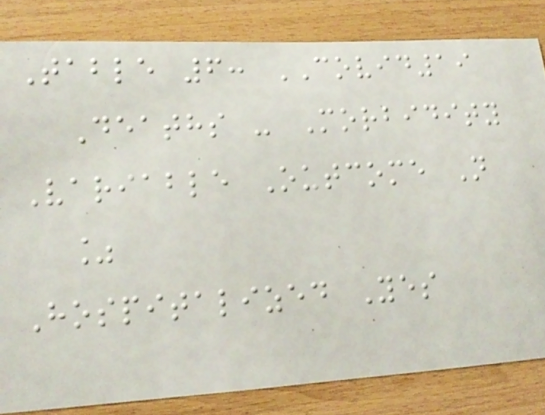Table 6: COVID19
Deaths - Morbidity
Variable Outcome N
%
Hospitalized Yes
